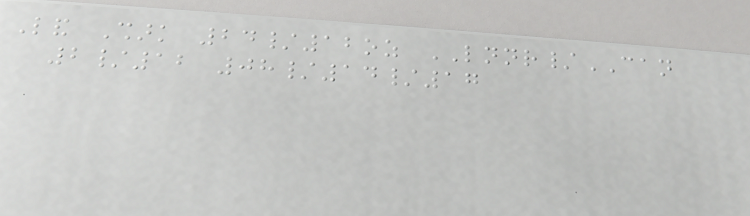Land Shark 24/12oz LNNR/CAN
2/12 08/14/17
